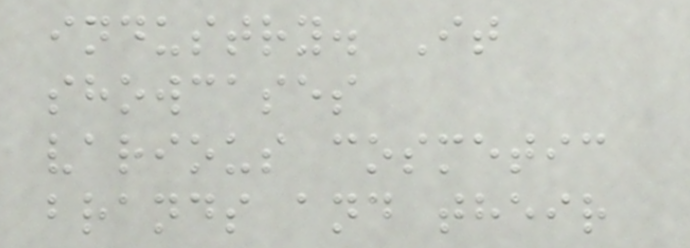industry. It
showcases
various cosmetic
brands and their
